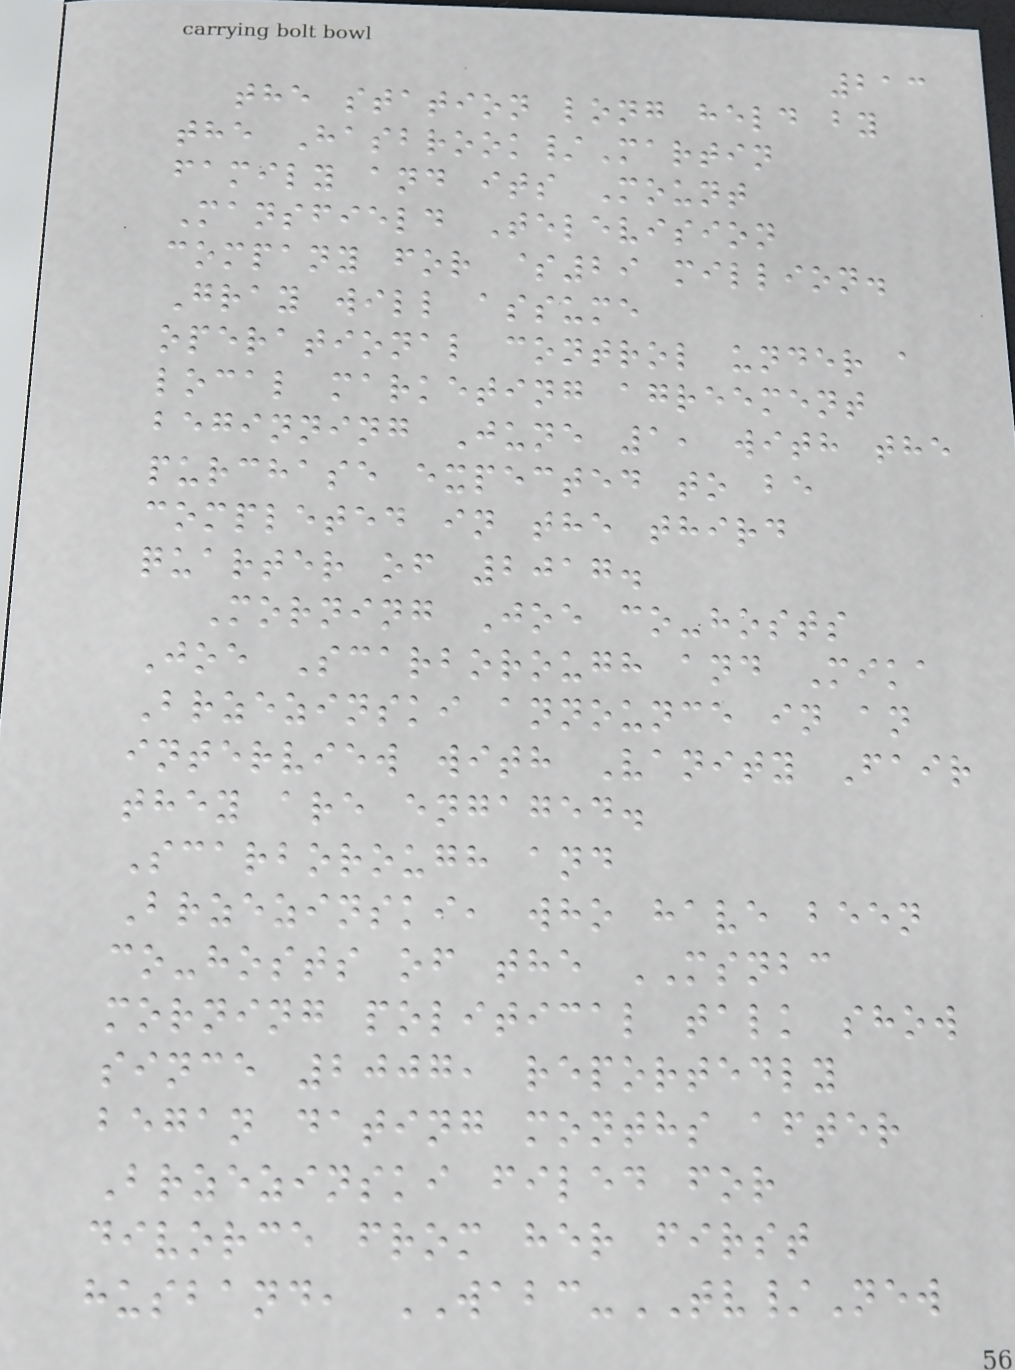213
the station long held by
the Hasbrook/Martin
family and its Mount
Mansfield Television
company for $29 million.
Gray will assume
operational control under a
local marketing agreement
beginning June 1, with the
purchase expected to be
completed in the third
quarter of 2017.
Morning Joe co-hosts
Joe Scarborough and Mika
Brzezinski announce in an
interview with Vanity Fair
they are engaged.
Scarborough and
Brzezinski, who have been
co-hosts of the MSNBC
morning political talk show
since 2007, reportedly
began dating months after
Brzezinski filed for
divorce from her first
husband, WABC-TV/New
